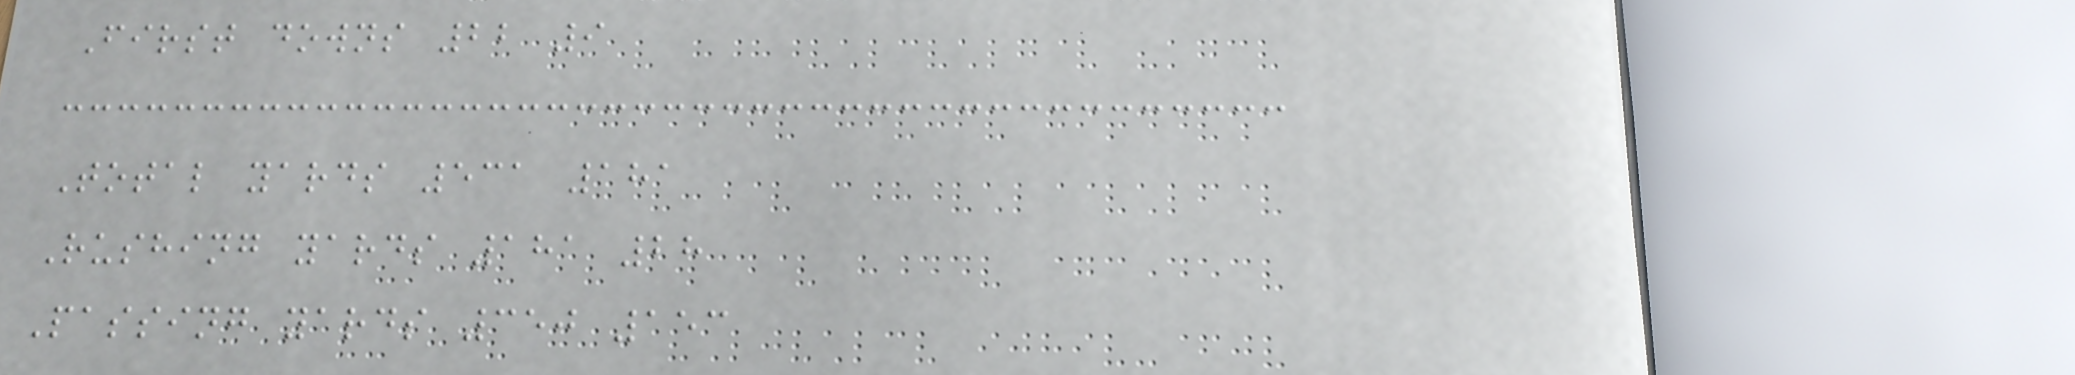First downs 22 9
Total yards 531 181
Rushing yards 181 28
Passing yards 350 153
